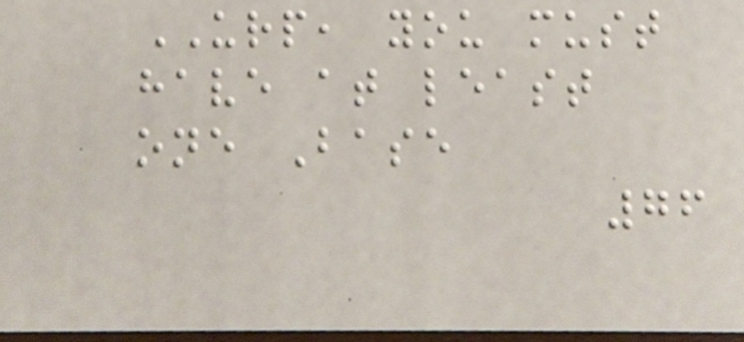URP, you must
have at least
one Base
76
